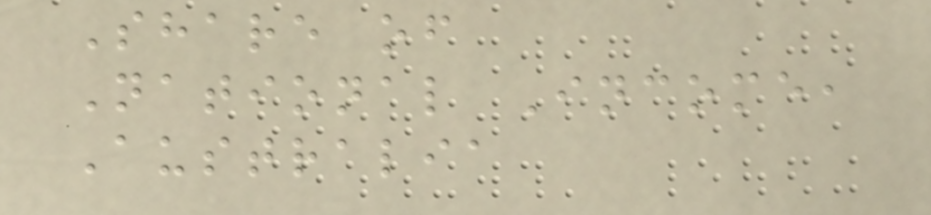Share of
National Income,
Australia
